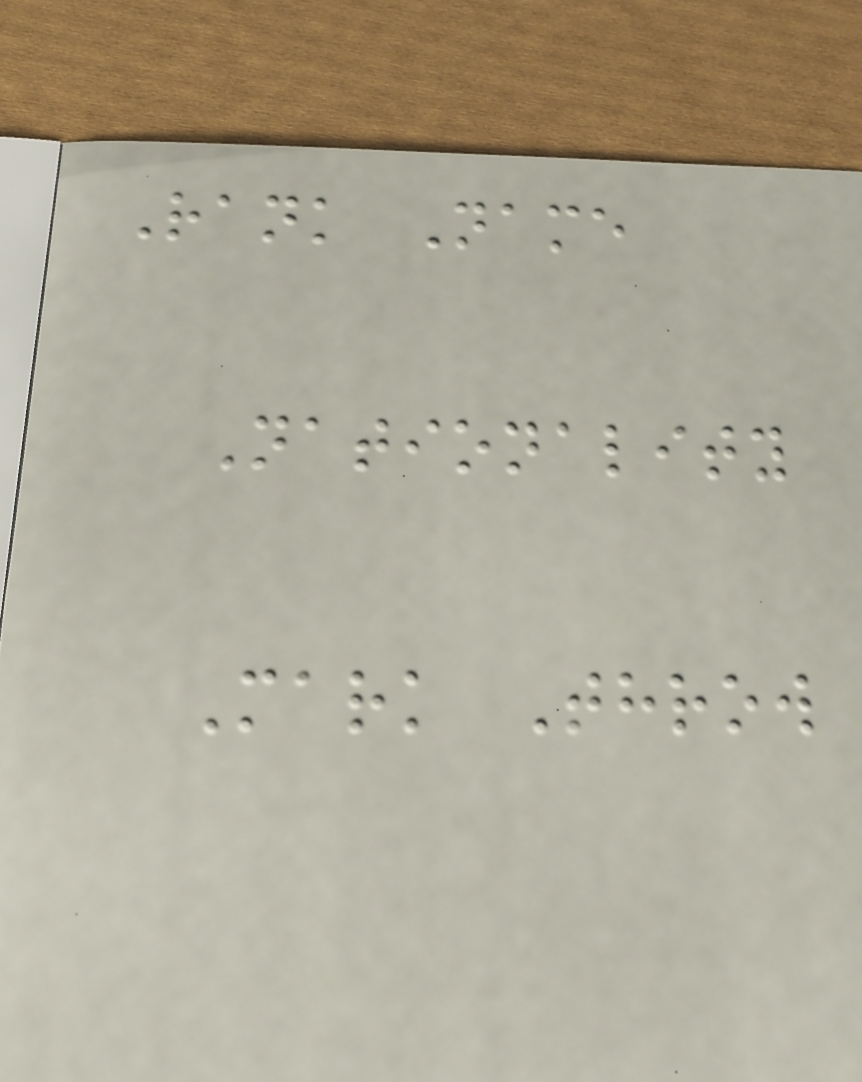Rank Name
Nationality
Mark Throw
